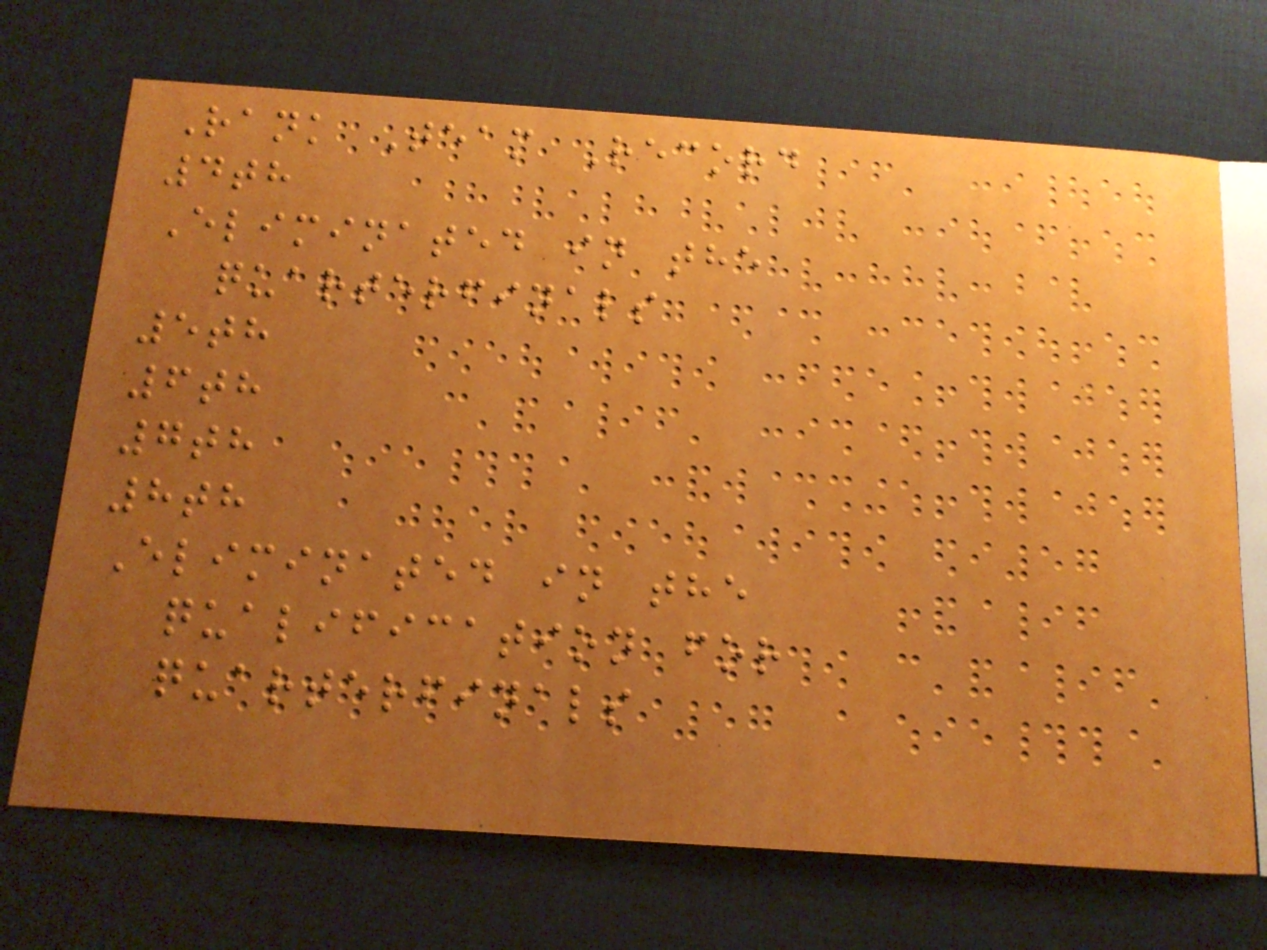Rank Team Record
4th
Eliminated in the
quarterfinals
5th
6th
7th
8th
Eliminated in the
qualification for
quarterfinals
